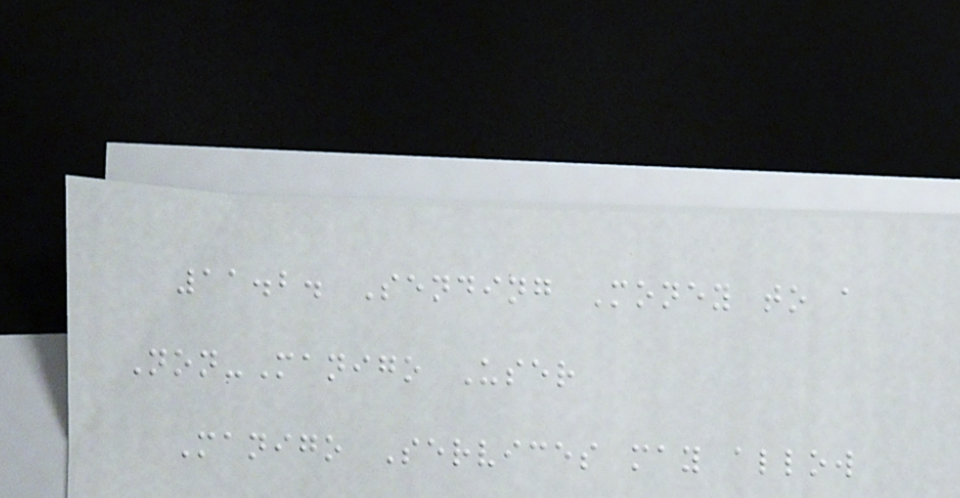11.2. Sending Money to a
Non-Manigo User
Manigo Services may allow
